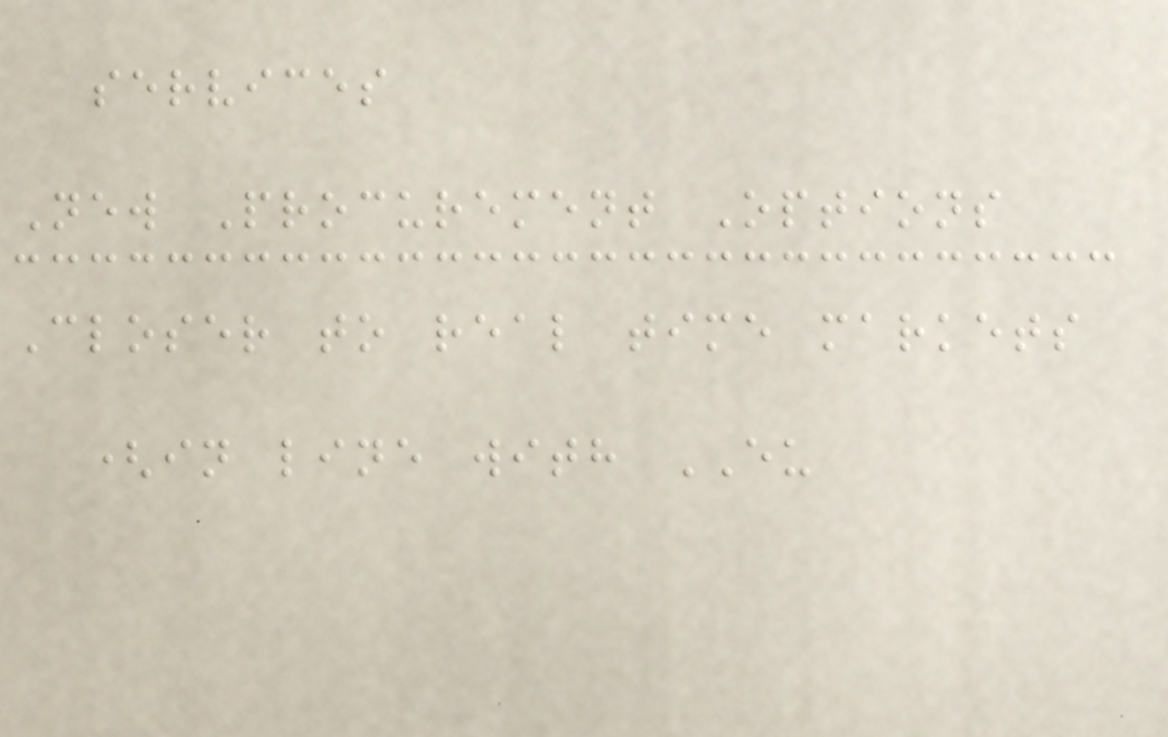services
New Procurement Options
Closer to real time markets
(in line with EU
